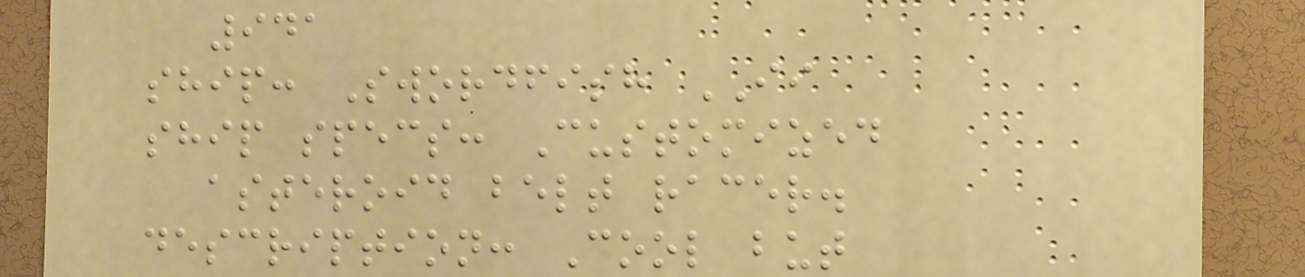941
ship: Swordfish II
ship specs: Customized
asteroid belt racer.
description: Cool but
